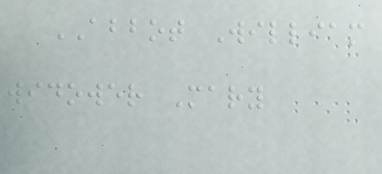ABBOT William
widower Mary
